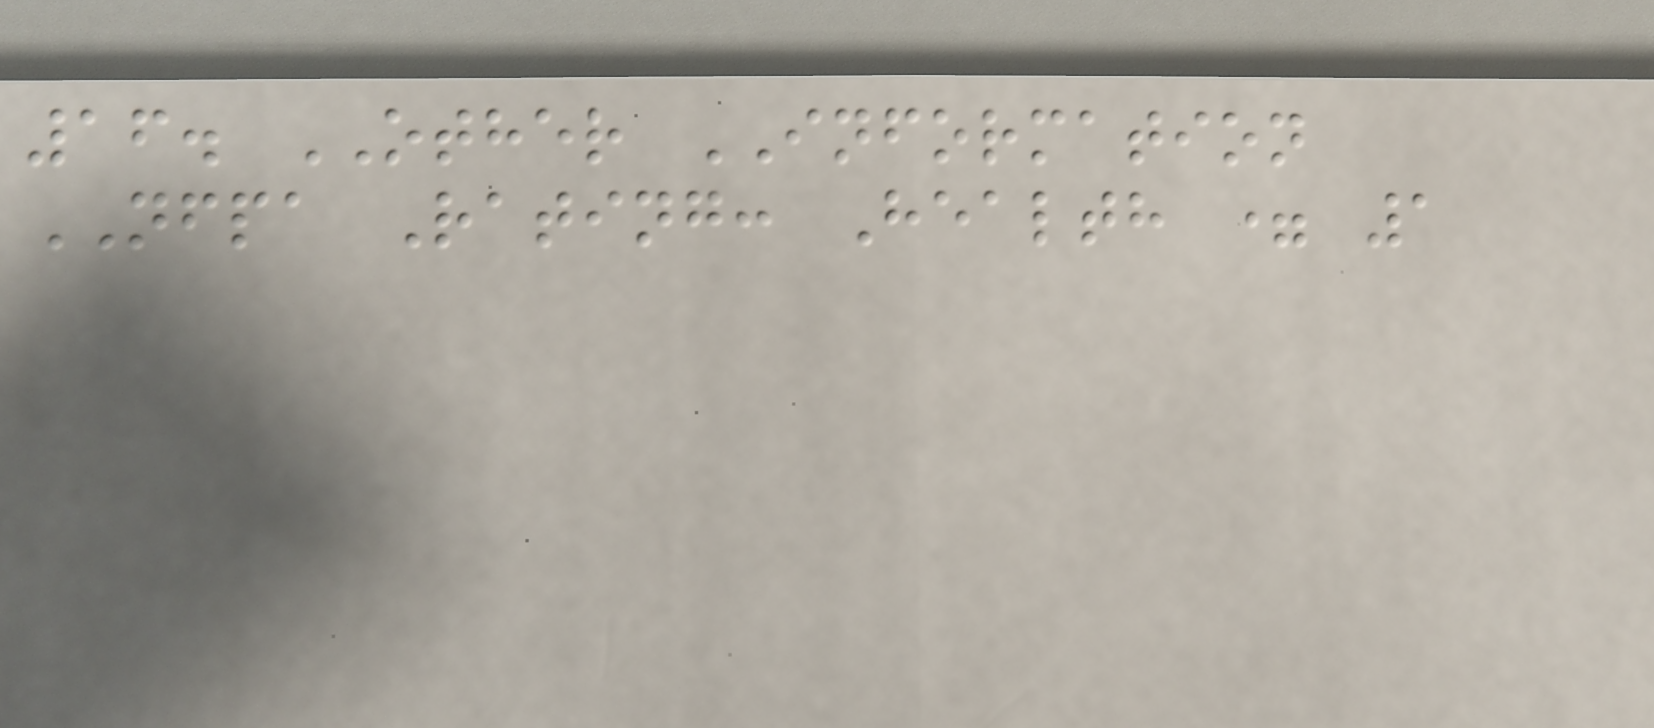16. OTHER INFORMATION
NFPA Rating: Health = 1
